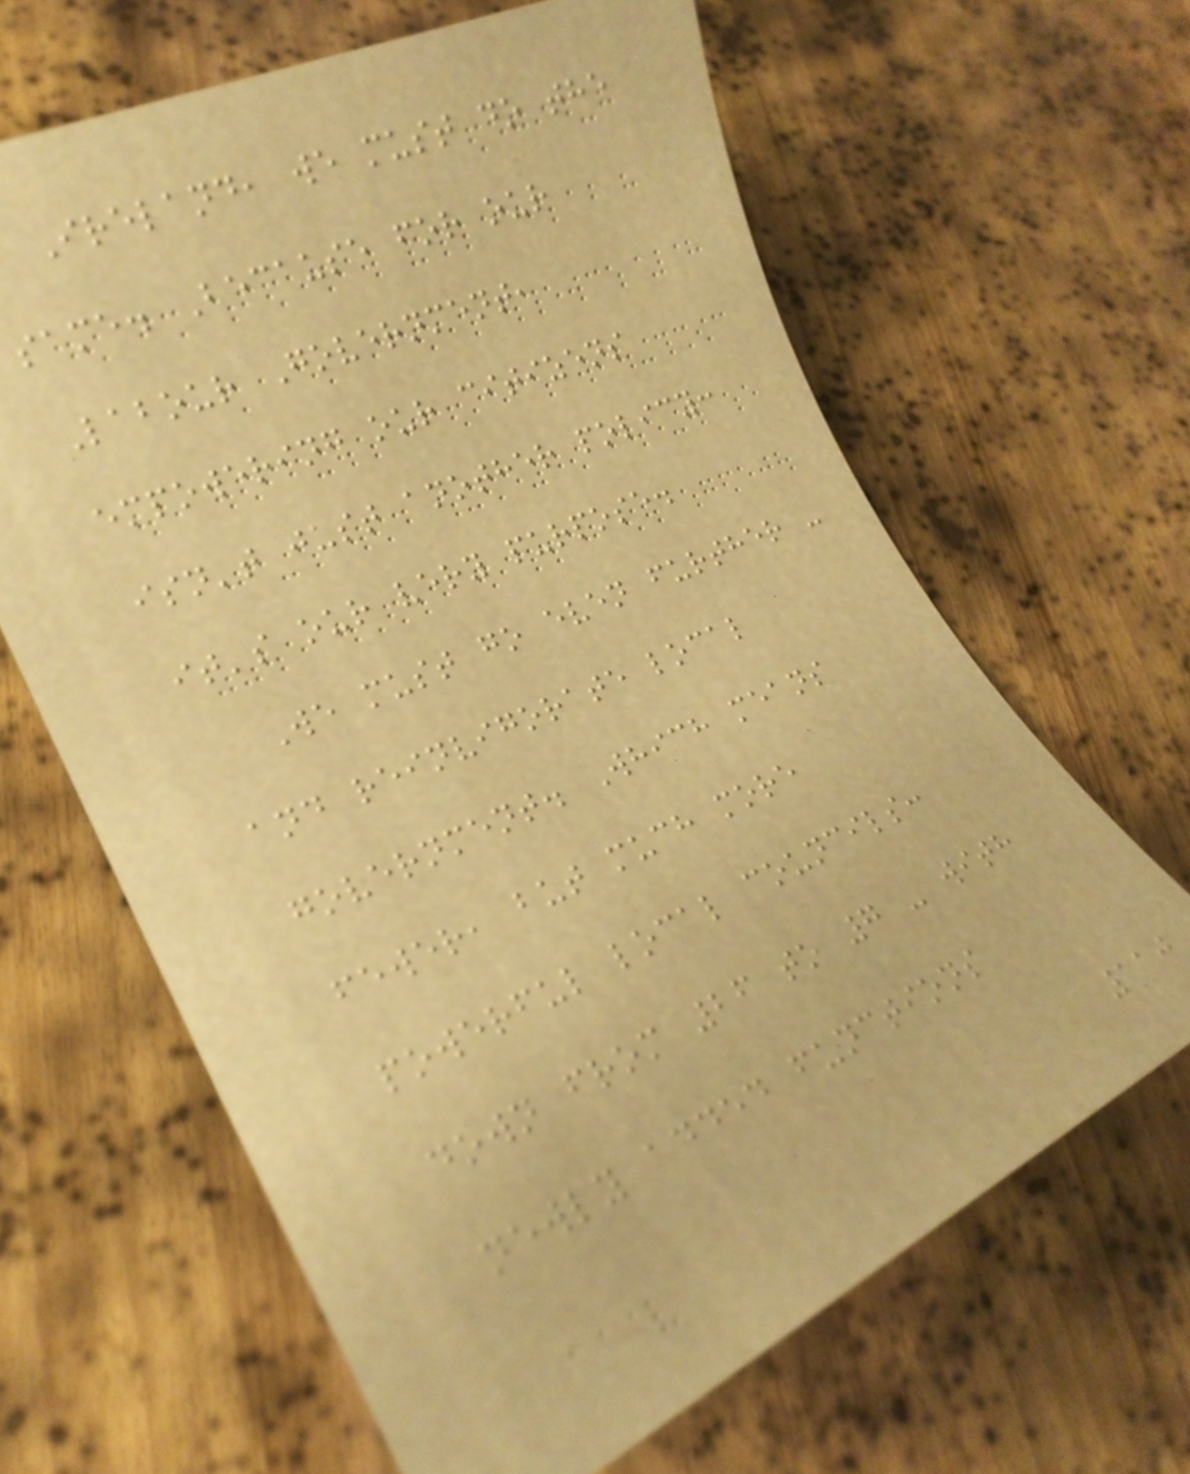Ireland, we must do the
same. Because for our
Labour Government,
empowering our citizens
isn't just another policy:
it's our very purpose.
We must go even further -
and reinvigorate local
government. Which means
fewer, but much more
powerful local councils:
down from 26 to 7 - with
newly added functions
110
